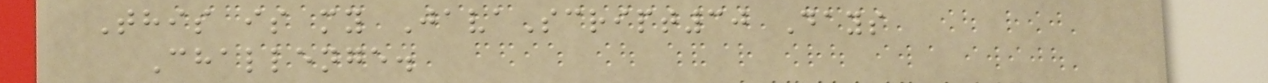This is my JavaScript30 Days
Challenge.
